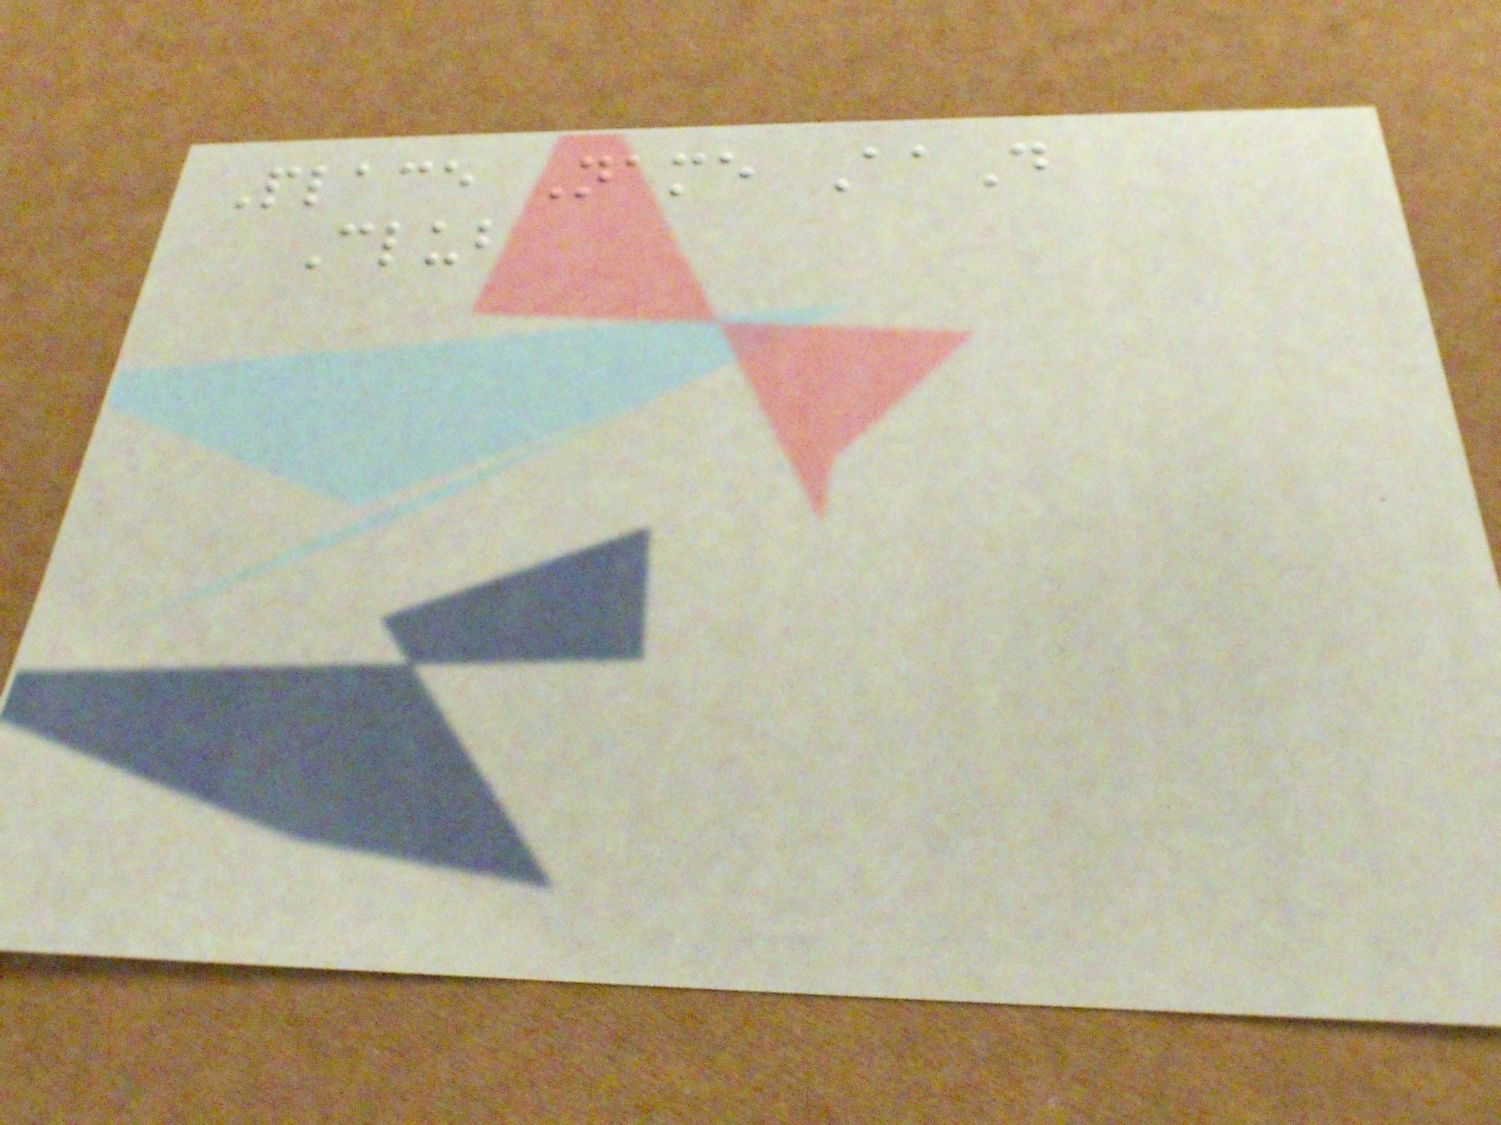Place Name AaD
Club
